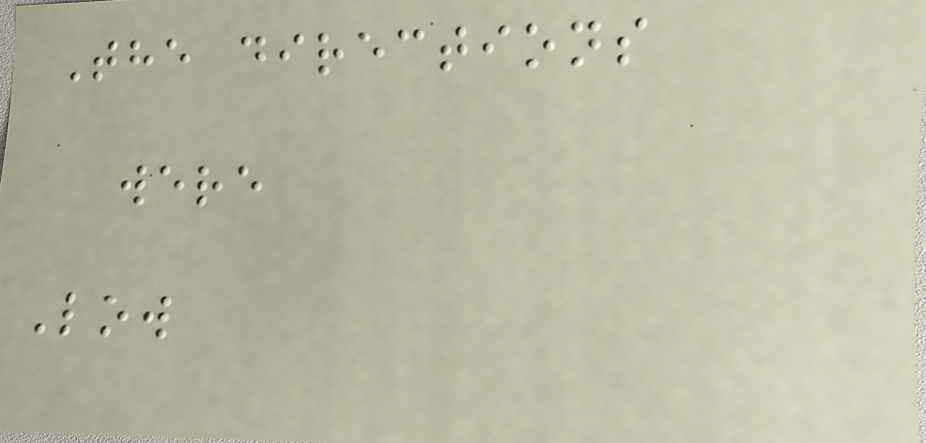The directions
were
Low
